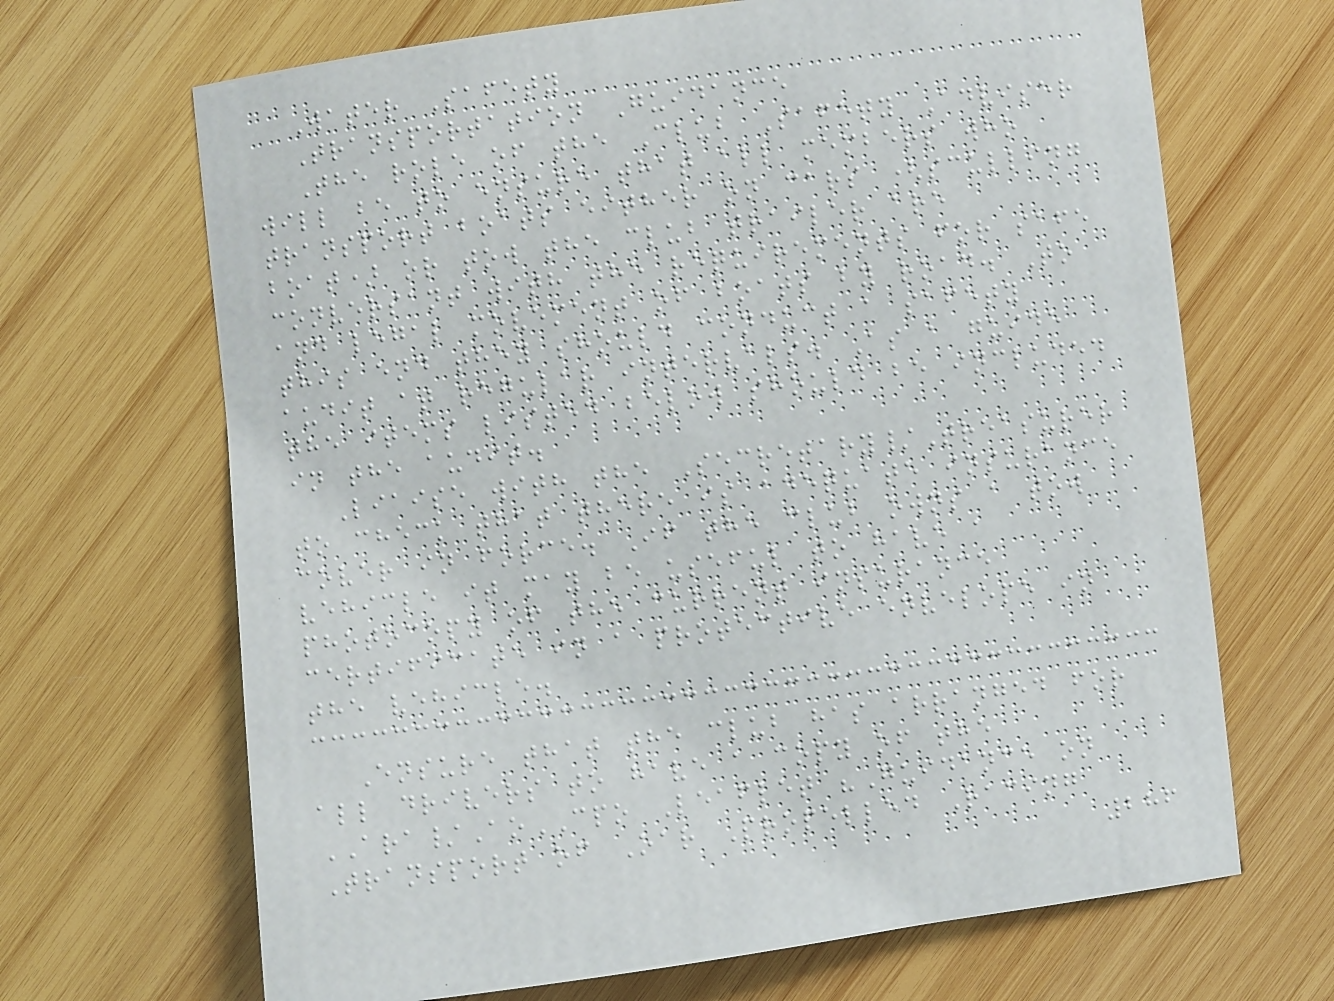Water Safety
Transportation Guidance
The role of the Club Safety Adviser
will be to ensure that all members who
transport boats either on cars (sculling
boat) or tow the club trailer are
conversant with the requirements for safe
and legal movement of boats by road. To
this end they should conduct a safety
audit at regular intervals. As a guide
the items listed below should be included
in the audit.
Liaise with the Secretary/Treasurer
to check that there is adequate insurance
cover in force. If the club owns a tow
vehicle it may be useful to have a
photocopy of the current insurance
certificate in a protective envelope in
the vehicle.
Ensure that the club has arranged for
all drivers to have a copy of the
ARA/AoCPO Leaflet "Guidance on
Transport of Oar Propelled Racing
286
